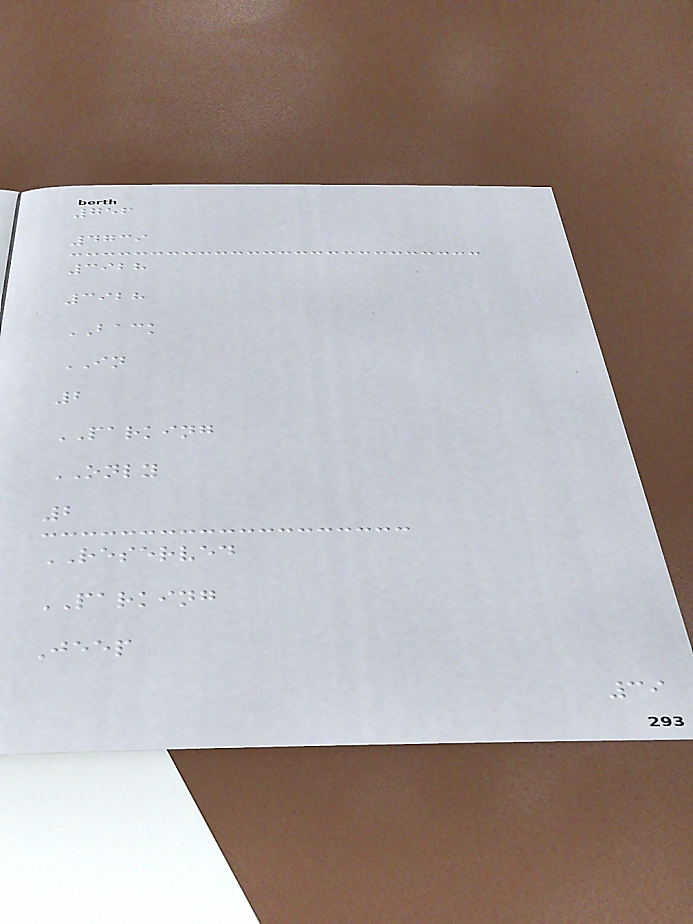756
4739
3928
3928
BACK
IN
2
PARKING
ONLY
2
RESERVED
PARKING
Jeep
39
